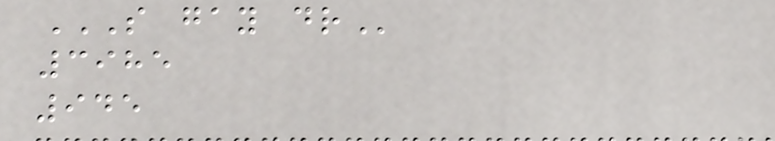S GAY DR
3985
945
